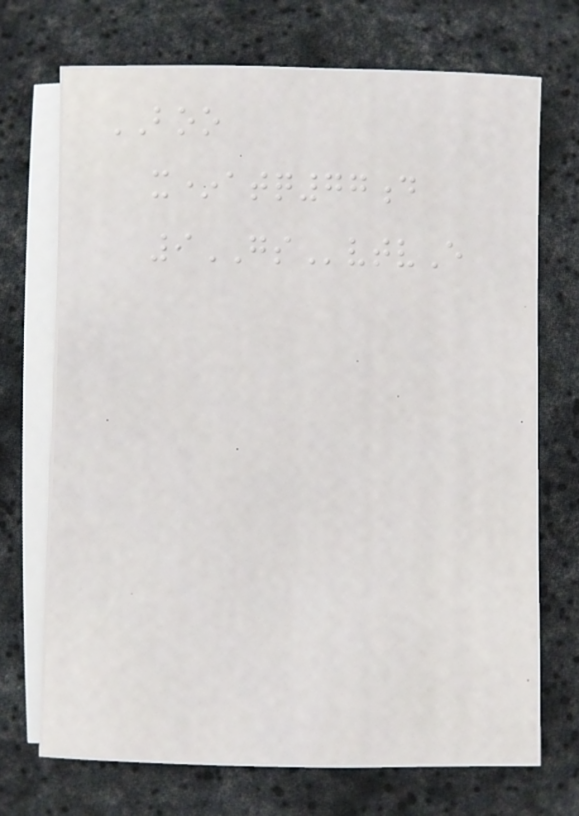BOO
x*atq77d
9GSvtvE
